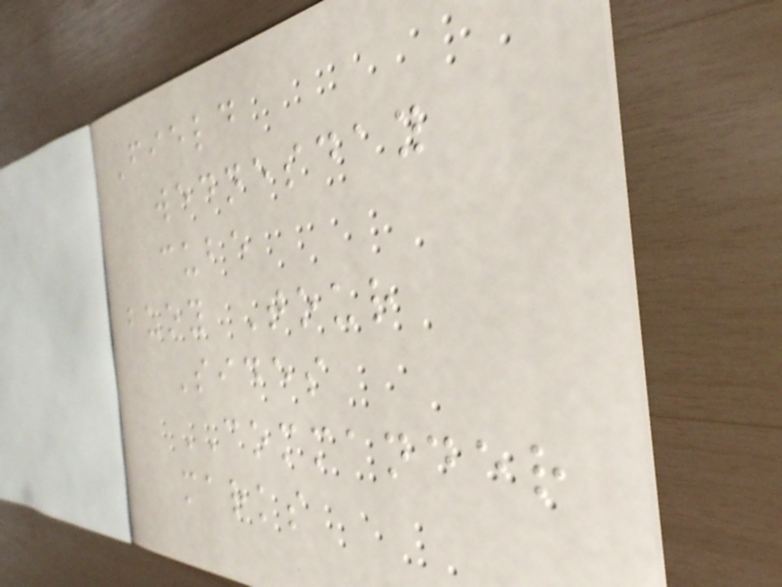Field
wednesday
cube
buoy Tour
Sides
COMMANDER
marks
